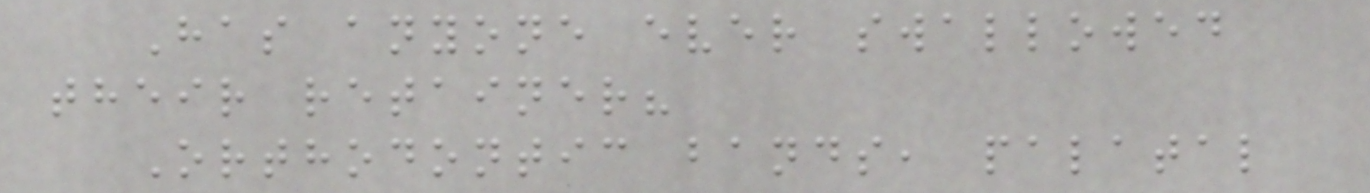Has anyone ever swallowed
their retainer?
Orthodontic bands, palatal
